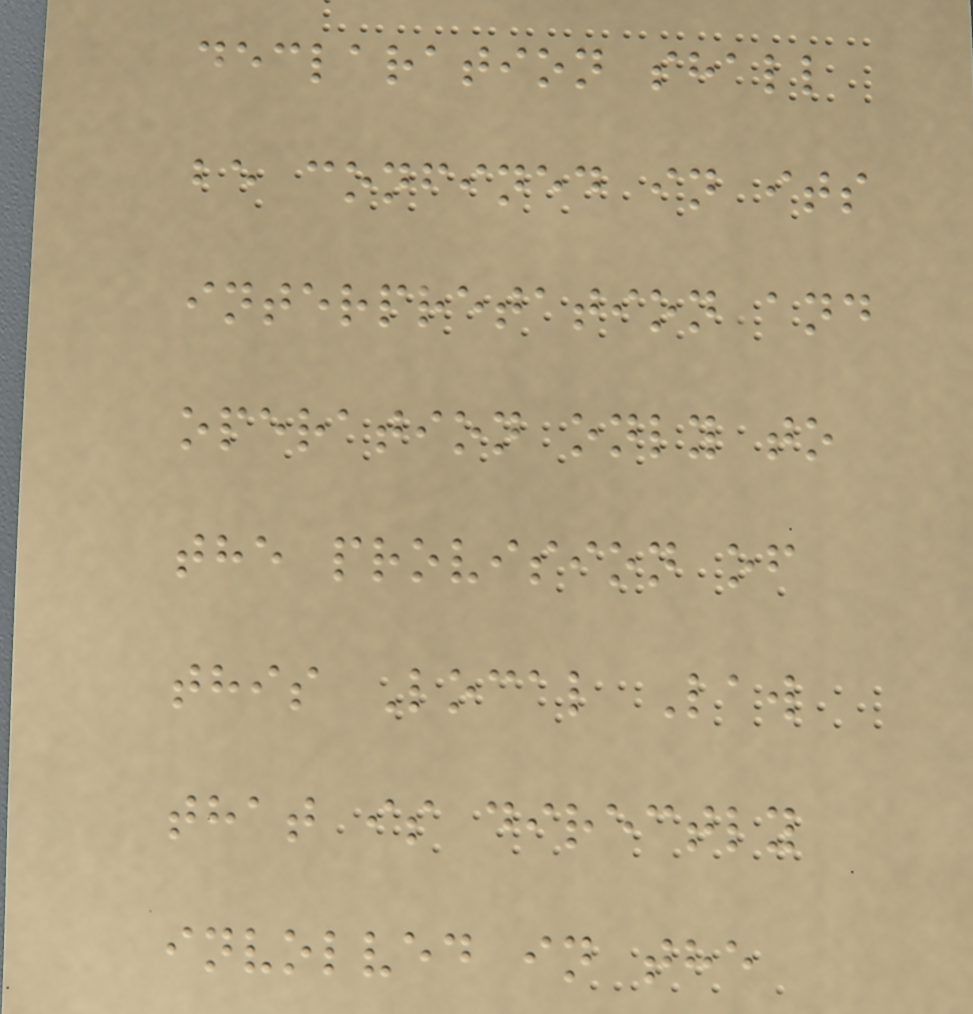declaration shall
be confined in its
interpretation and
operation only to
the provision of
this Local Law
that is directly
involved in the
